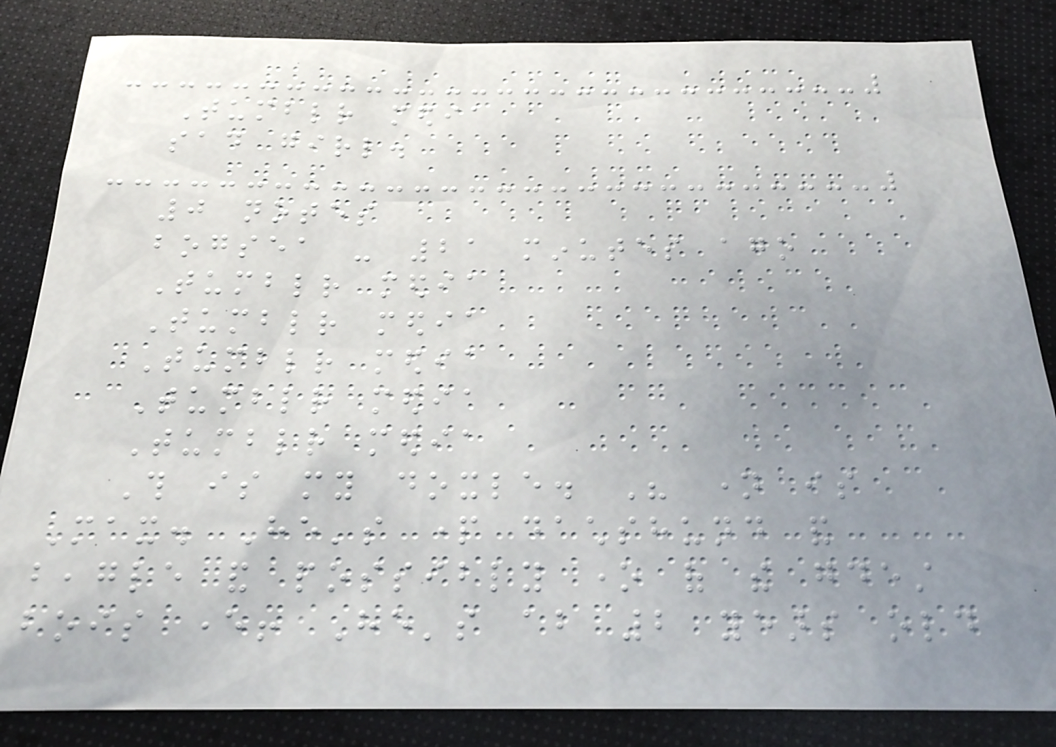Tumblr media
sad girl.
0 notes
bogsea - 21 minutes ago
Tumblr media
Tumblr media
Tumblr media
Tumblr media
Tumblr media
This is my doxle. His name is
Max. He's part dachshund and
beagle and possibly one of the goodest
bois ever! He's about 2 years old
